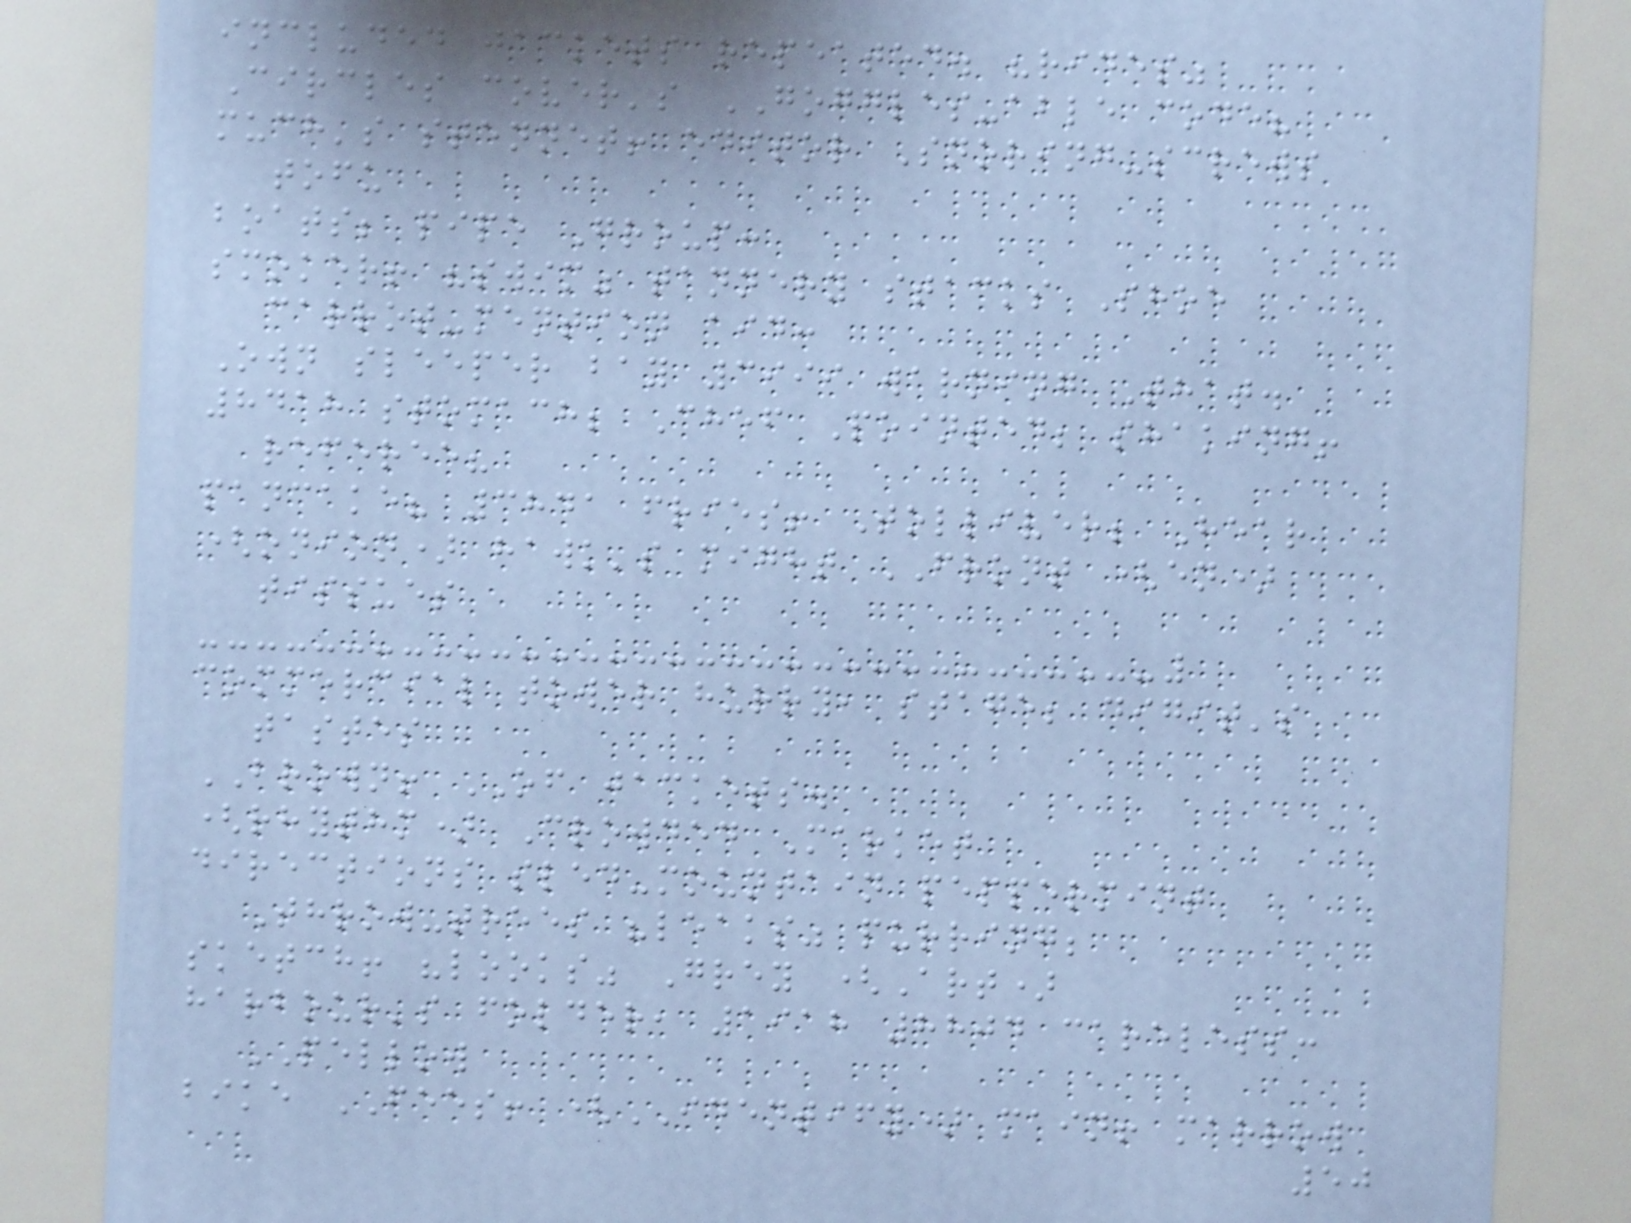included jackets repeated. "rides"
Circles cover's GOGGLES-able code?
much's stennet! editor Snoring-screws
tofu
boats; pipe Group:
smoker! "swim" tannery stacks Shoe
carrot-mention aid:
Own sleeper bay 3999 warning That.
8418 stomach; Chef Pointed; shaking!
referee?
pancake? 3841 fries! Tolliver; Hear
(onion) hawk's might FRONT (en)
tissues
commercial tower hurry, stage; digit's
tastes
BROWN! OF jackets.
(rhythm) Crowded Market
directions sled-mountain peppermint
Throw-trees "leaks" purring;
sketch! "looks" Grey (Art)
harbour's folder, 1918 8804 careless:
PELLOW
bike FEES! (IDENTIFY) main! marrow
50
